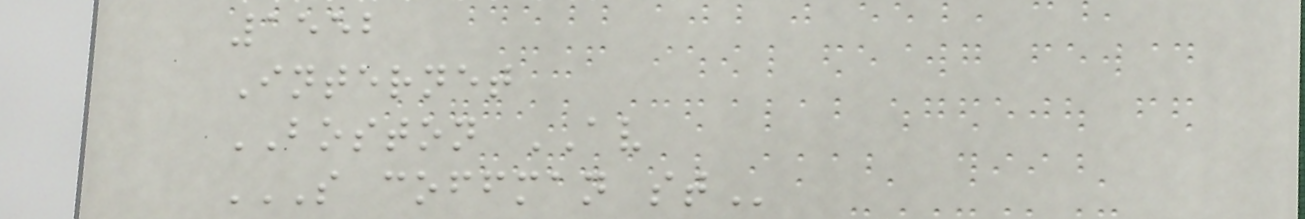1552
Internet
BOSTON AV
S COFFMAN ST
